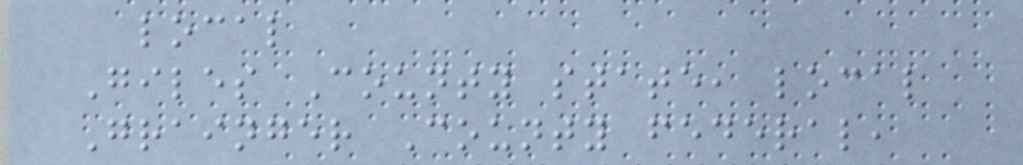local
Giles County state, local
Grainger County federal,
